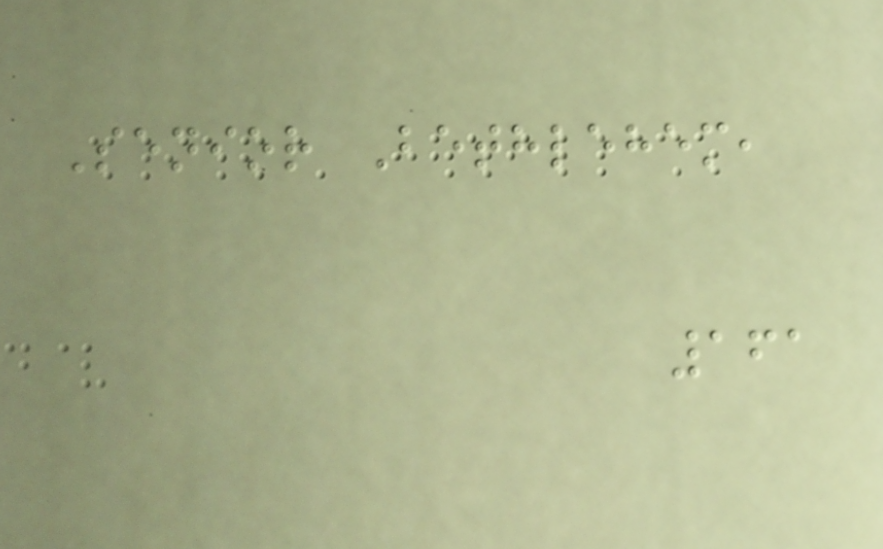Senior Bethlehem,
161
